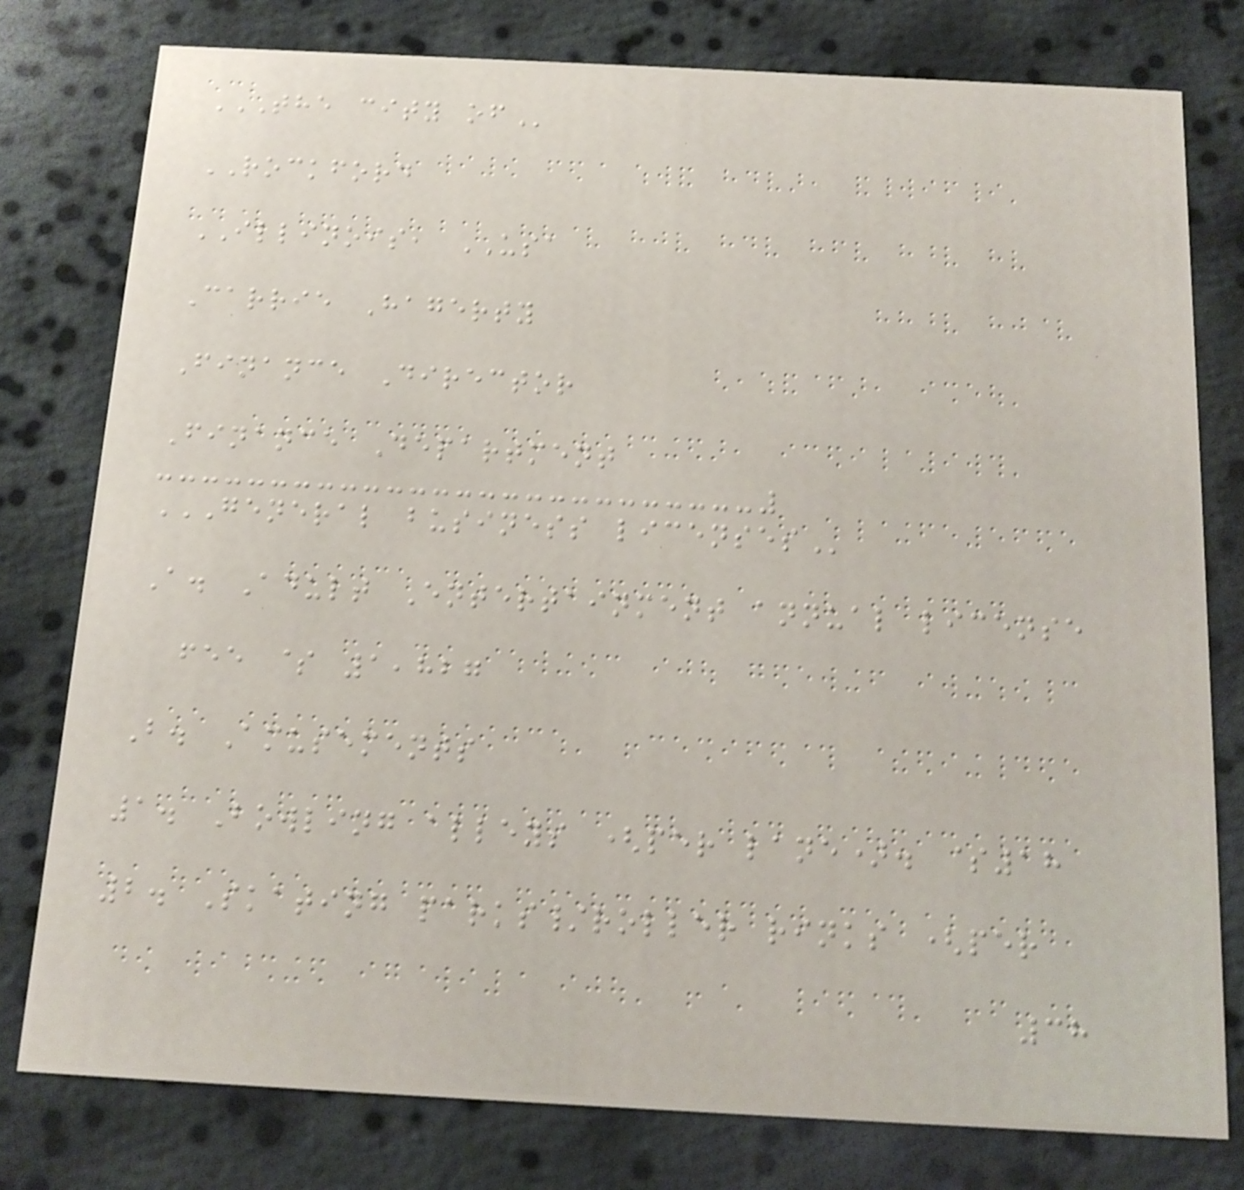THE CITY OF
ROCKFORD
ILLINOIS, USA
Carrie Hagerty
Finance Director
Finance Department
GENERAL BUSINESS LICENSES
A. Adult Entertainment annual license
fee $ 1,827
B. Amusements
1. Bowling alleys (per lane). $18
2. Skating parks/roller rinks (per
38
